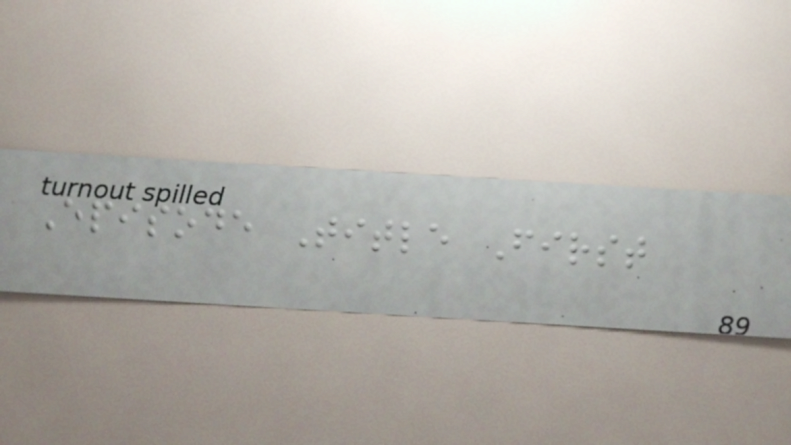Episode Title First
